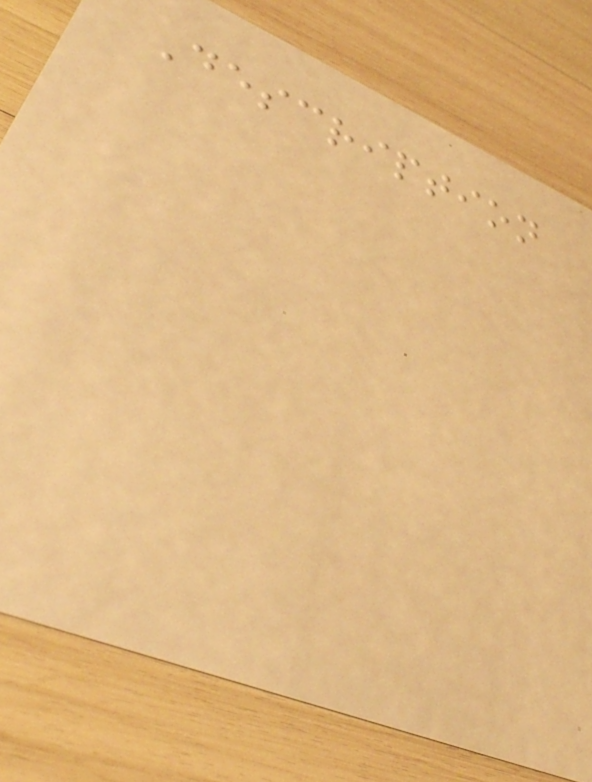Description
